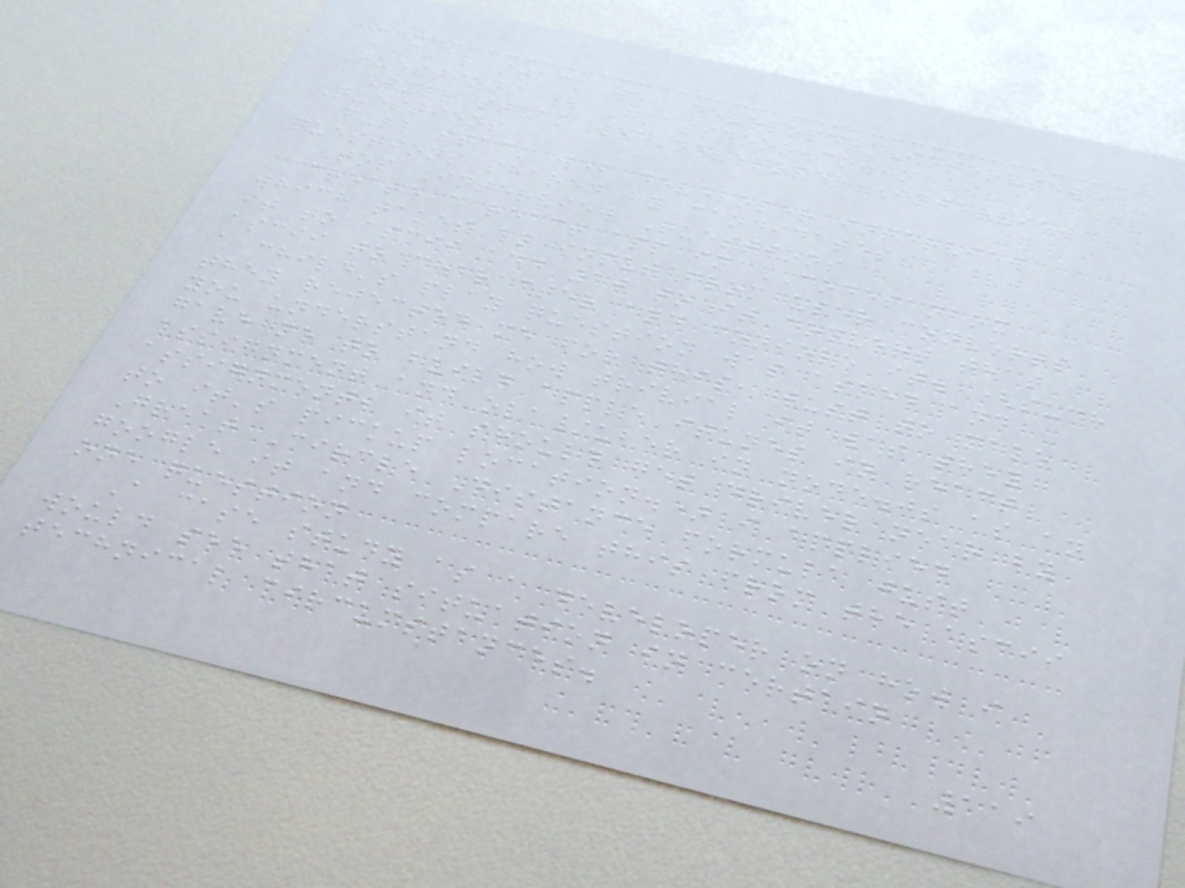Full stack web developer Interview
Questions | Glassdoor.co.in
Full stack web developer Interview
Questions
full stack web developer interview
questions shared by candidates
Top Interview Questions
create a react app in CODESANBOX
which takes an input from user converts
it to ascii add 10 to it convert that
ascii to character and console it. (such
a child's play question was asked and
they rejected me for this, just to make
you understand how trivial it was they
gave me to build apple itunes in react
assignment and ola/uber in node.js as an
assignment, it should get driver near by
to it's pickup location.) i applied
Great Circle Distance formula just
google it and compare this from the ascii
one question
A case study as a developer on how i
would see that situation in certain
technical circumstances.
119
